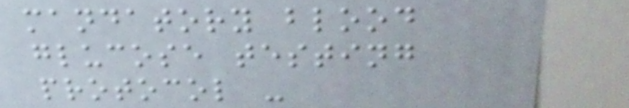mandatory blood
glucose testing
protocol -
